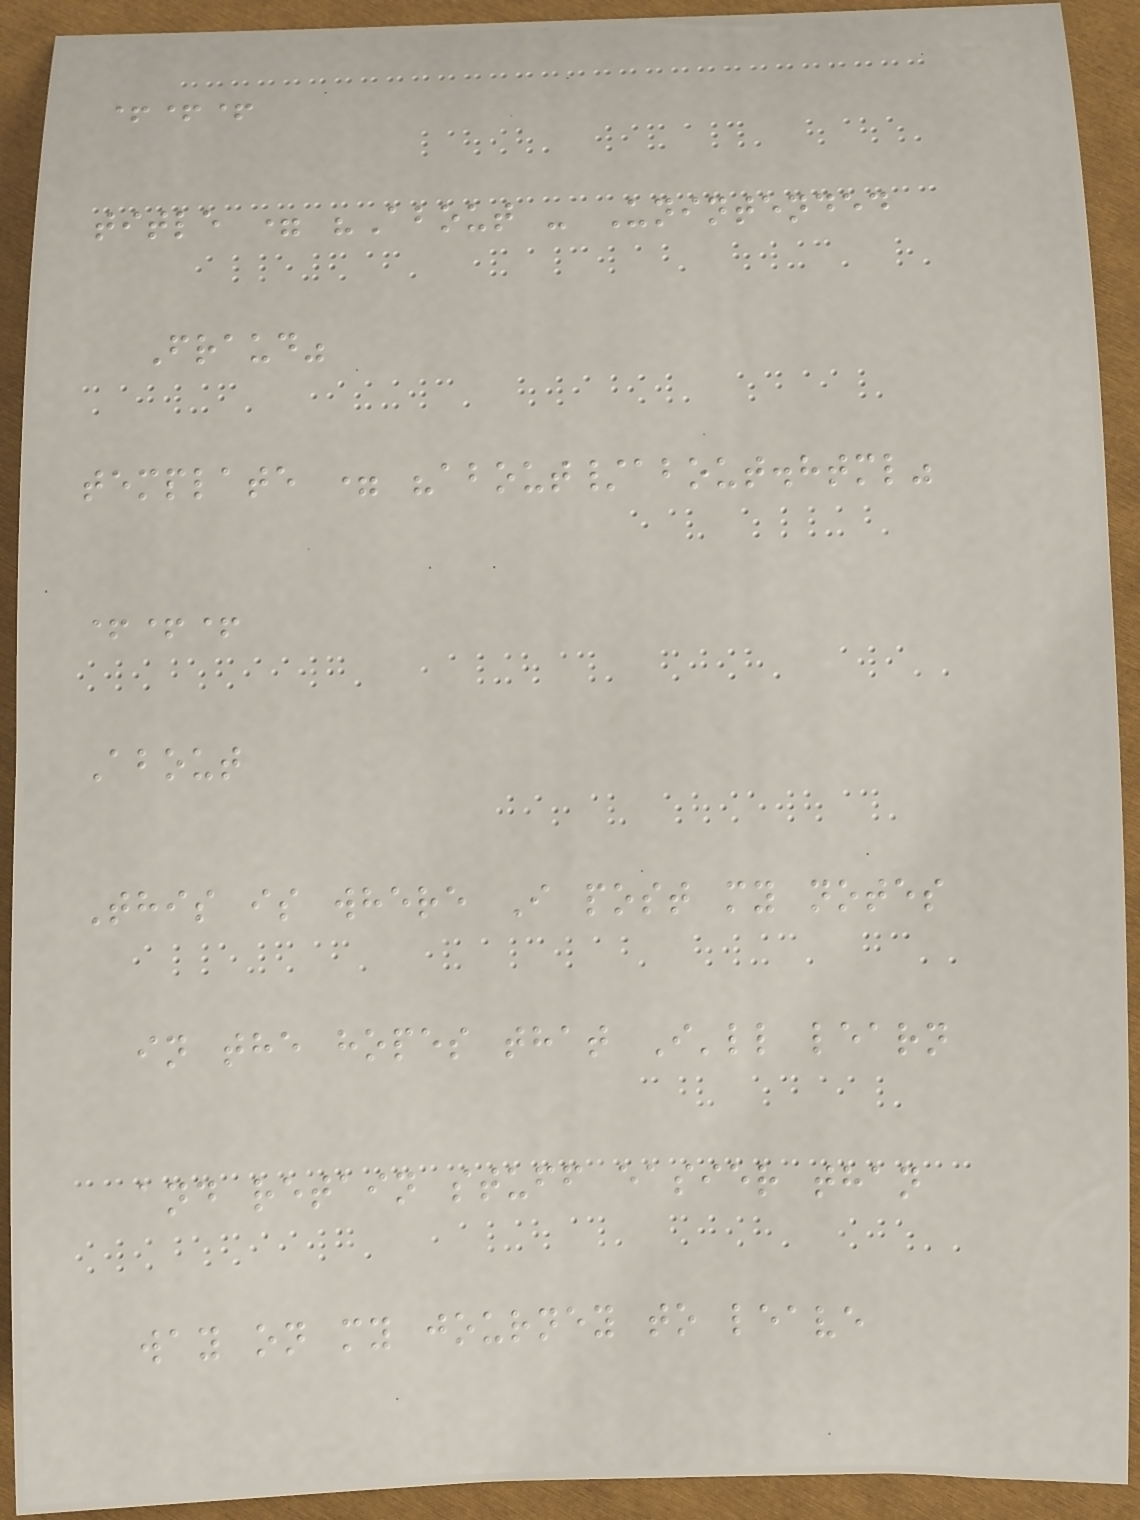+++
title = "About - Unintended
Fraud"
template = "about/about.html"
+++
About
This is where I post my notes
in the hopes that I'll learn
and retain stuff easier than
way on my journey to leave
